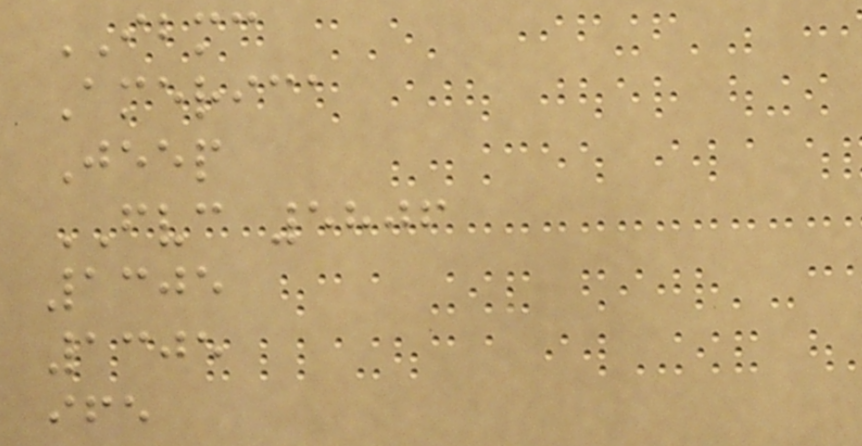IBMC
America
Jeep
FVC 5806
1305
1305
ife
